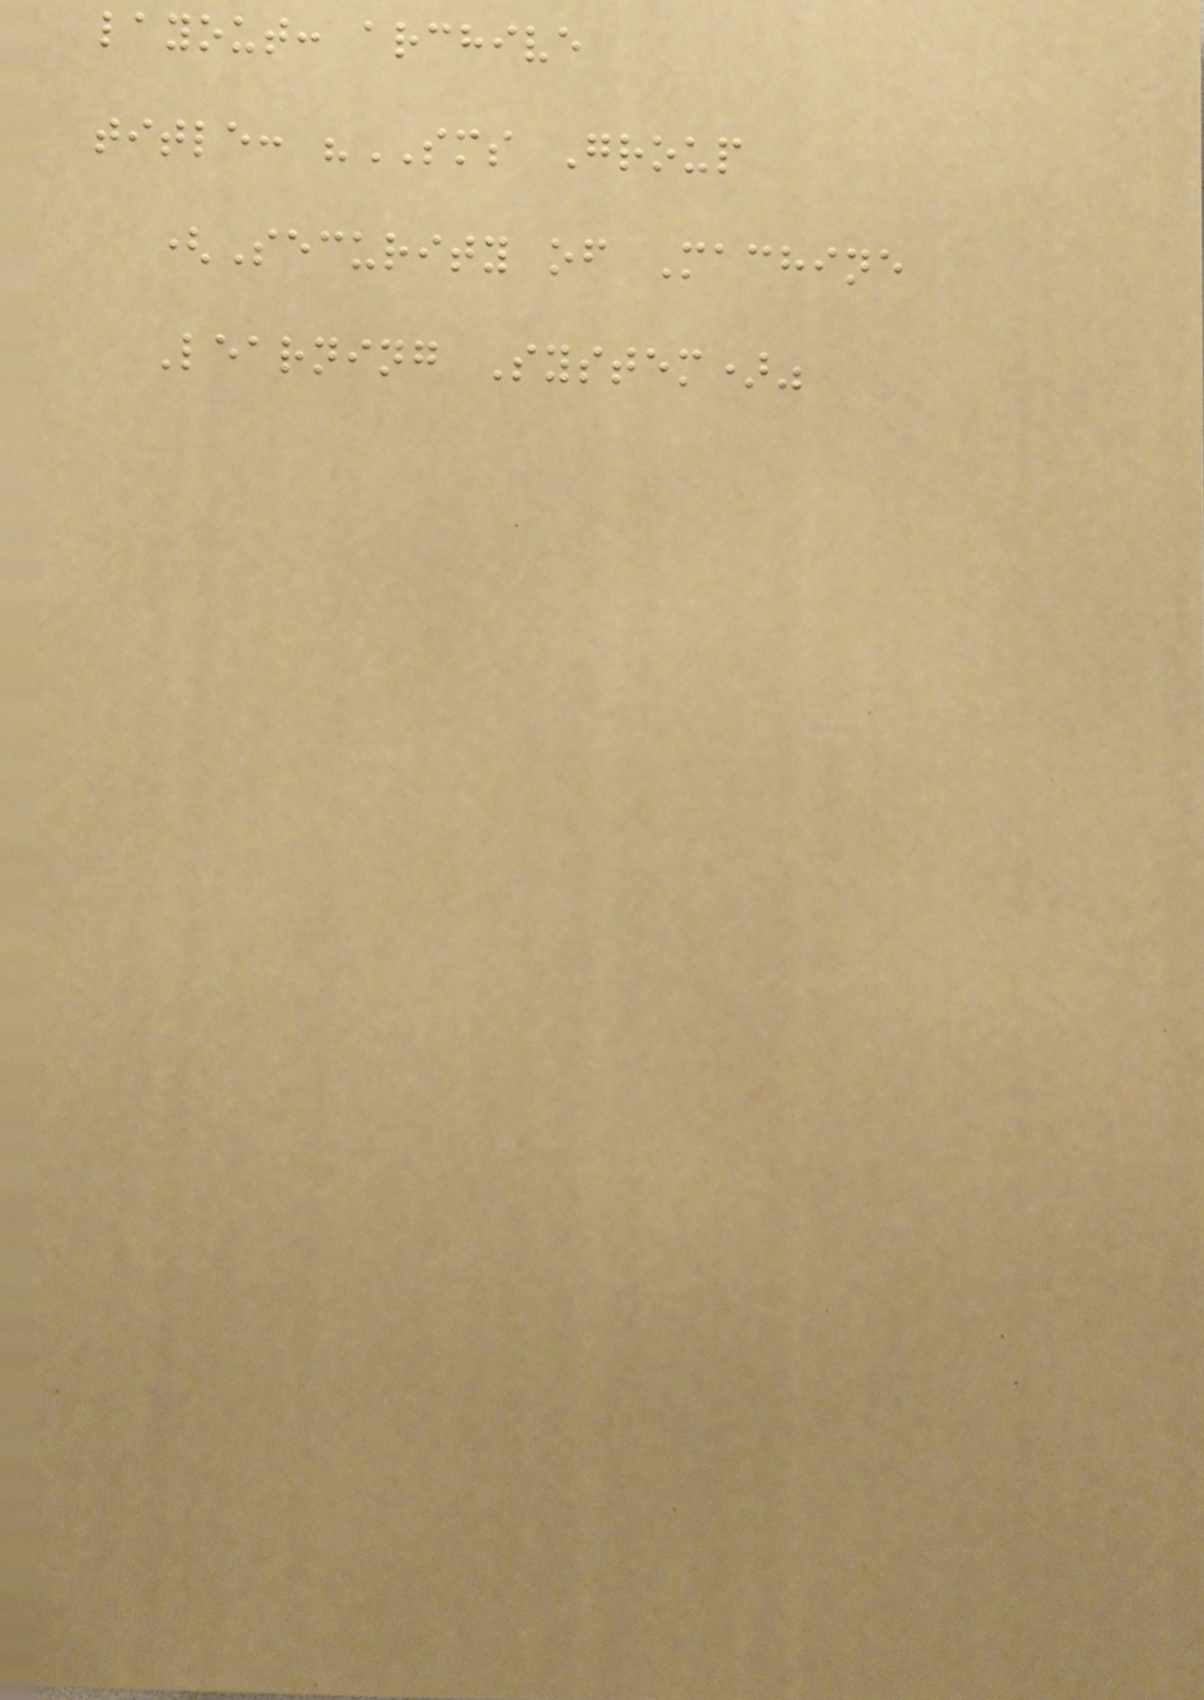layout: archive
title: "SMS Group
(Security of Machine
Learning System)"
